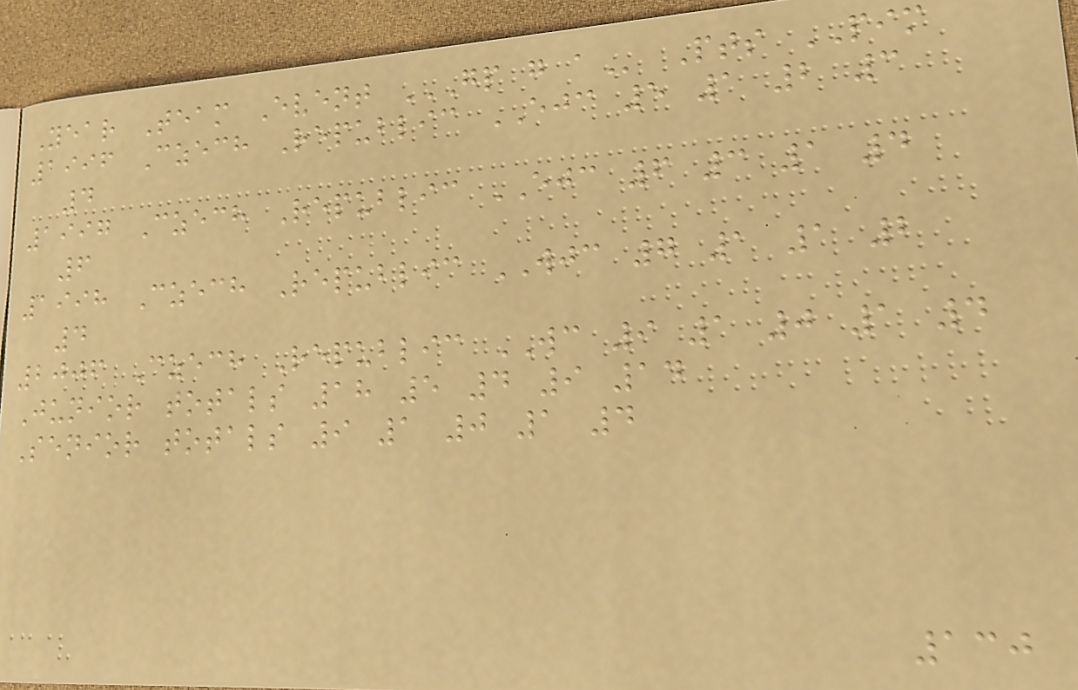Year Team Event GP G A Pts PIM
1996 Czech Republic EJC 5 1 2 3
4
1997 Czech Republic EJC 6 3 1 4
6
1998 Czech Republic WJC 7 1 1 2
4
2006 Czech Republic WC 9 1 0 1 4
Junior totals 18 5 4 9 14
Senior totals 9 1 0 1 4
130
